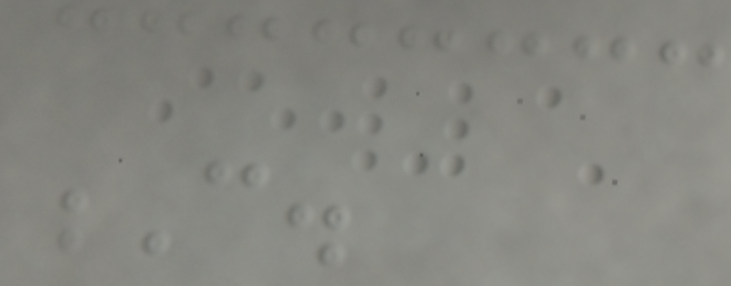C.
